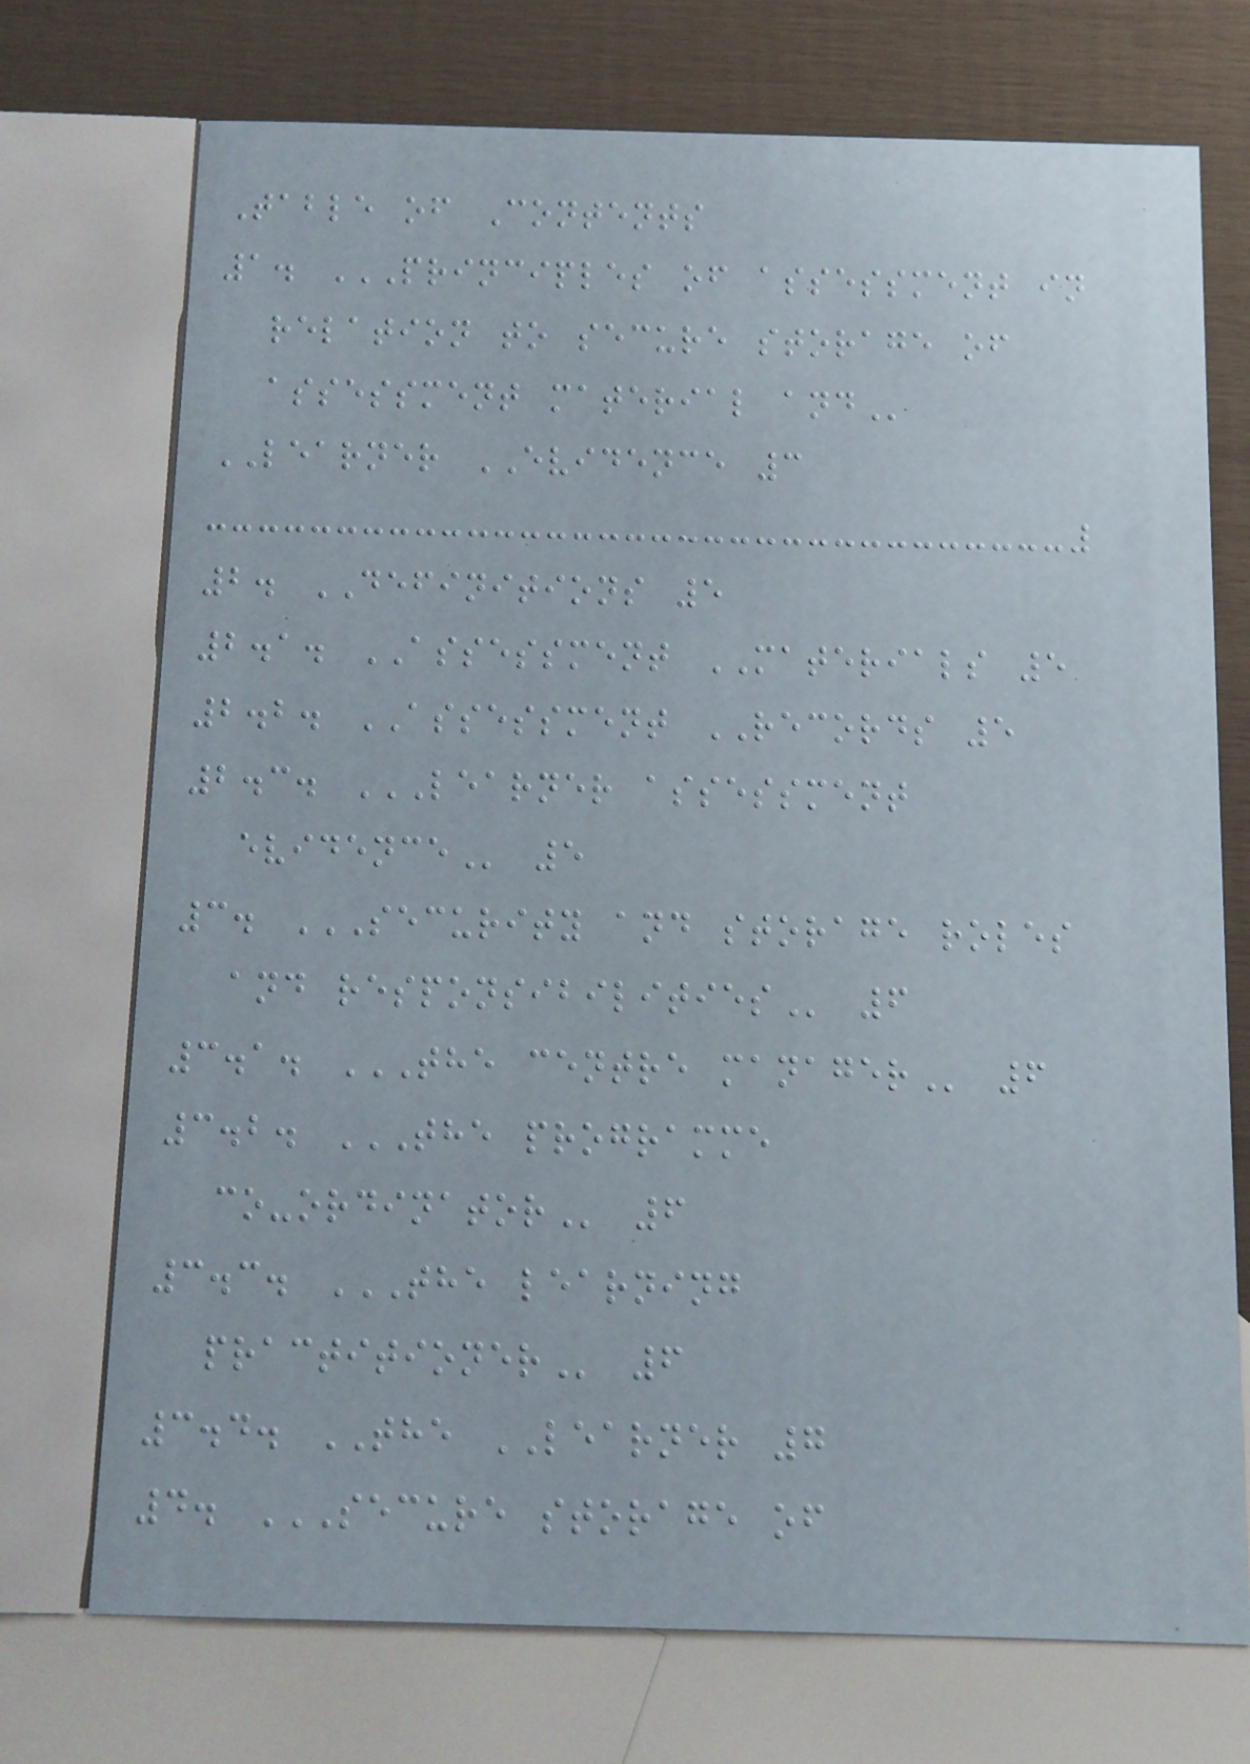Table of Contents
1. PRINCIPLES OF ASSESSMENT IN
RELATION TO SECURE STORAGE OF
ASSESSMENT MATERIAL AND
LEARNER EVIDENCE 3
2. DEFINITIONS 5
2.1. ASSESSMENT MATERIALS 5
2.2. ASSESSMENT RECORDS 5
2.3. LEARNER ASSESSMENT
EVIDENCE 5
3. SECURITY AND STORAGE ROLES
AND RESPONSIBILITIES 6
3.1. THE CENTRE MANAGER 6
3.2. THE PROGRAMME
CO-ORDINATOR 6
3.3. THE LEARNING
PRACTITIONER 6
3.4. THE LEARNER 7
4. SECURE STORAGE OF
